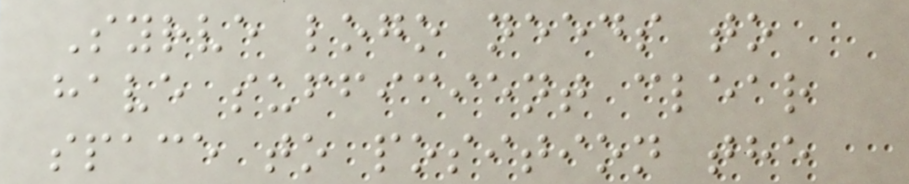Syrve logo needs to
have sufficient clear
space to position the
